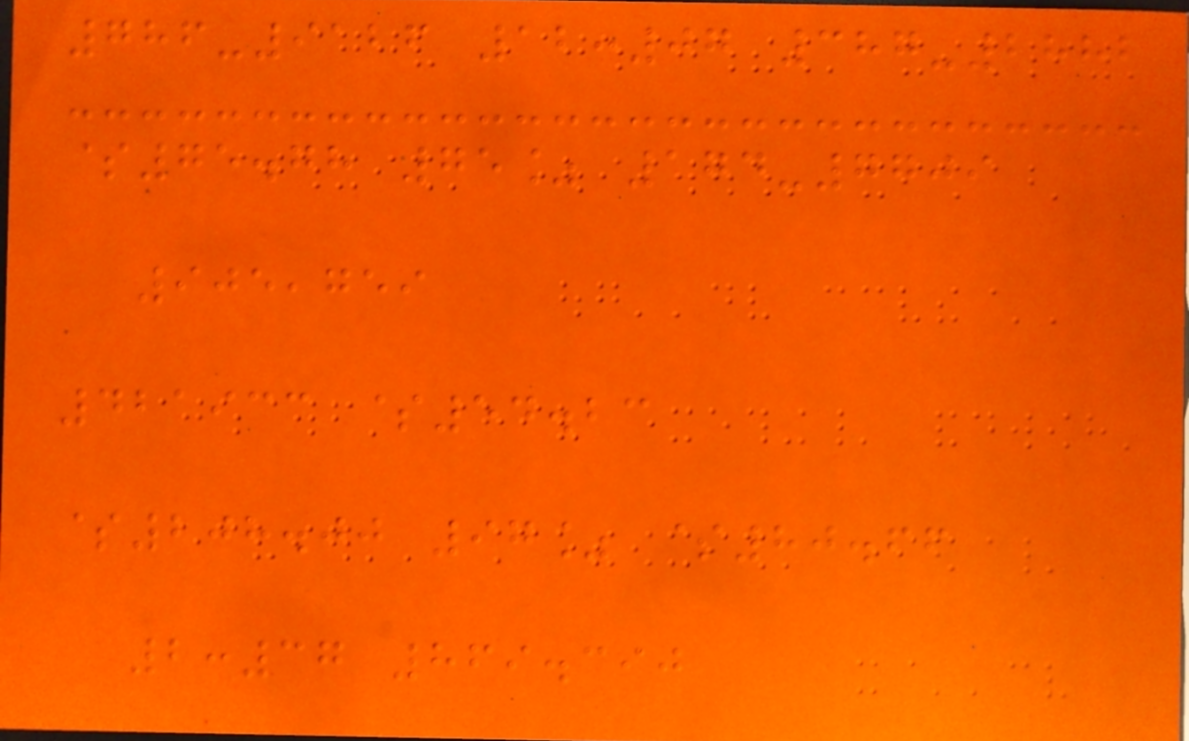786-9126 12:07 387-2882
$75.78 75% 174-7709
905,759
421933 $54.23
$208.00 97% $80.66
2:37 869.390
